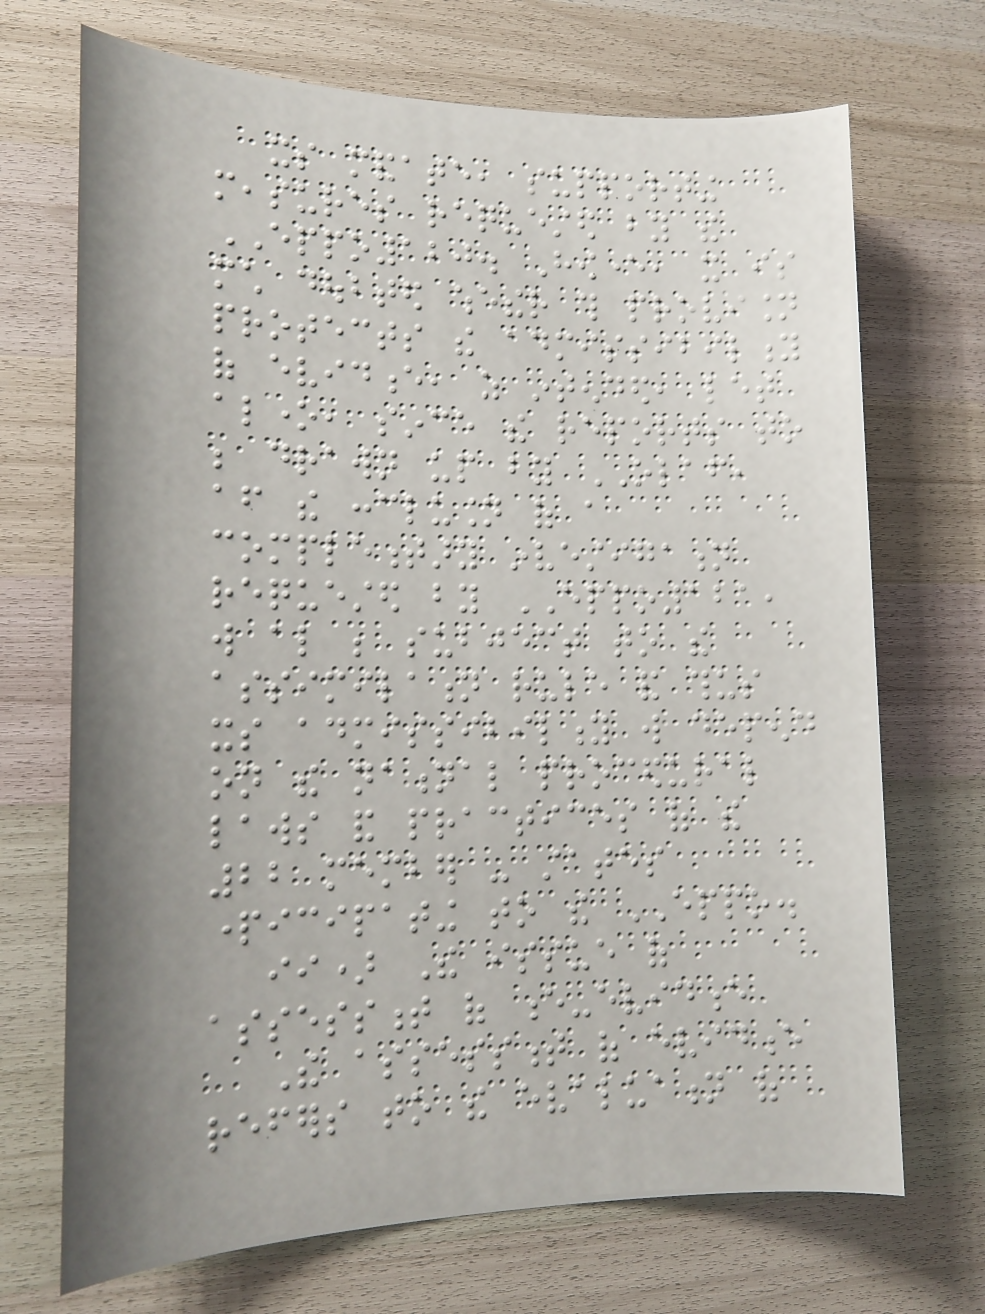its mandate, supporting
measures requested by the
EPPO120. However, it is
much doubted whether this provision
protects the admissibility
of evidence, as intended, let
alone, since the reports to
be drawn up by OLAF,
after the conclusion of a
complementary investigation
requested by EPPO121,
will also be subject to the
assimilation rule and thus
its admissibility will depend
on the national procedural
laws and practices of the
22 member - states
participating to the EPPO.
ii) The issue of
assessment of e-evidence
The assessment of evidence
refers to the evaluation of
